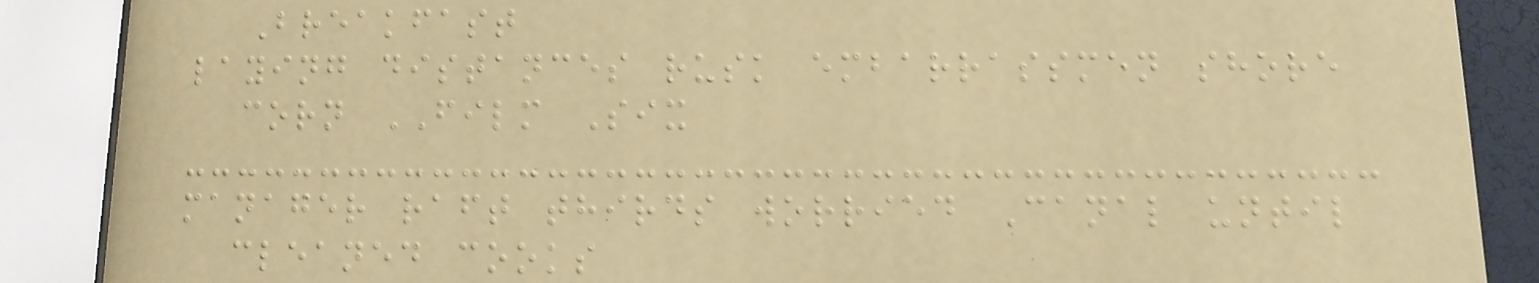Breakfast
laying distances rusk embarrassmen shore
corn FILM Six
manager raft thirds worried Canal until
cleaned cooks
